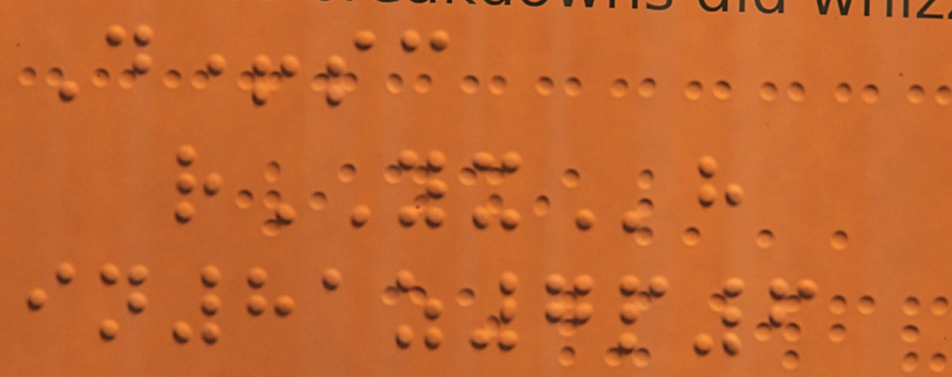D+sc
rYXh
in81z7p6
